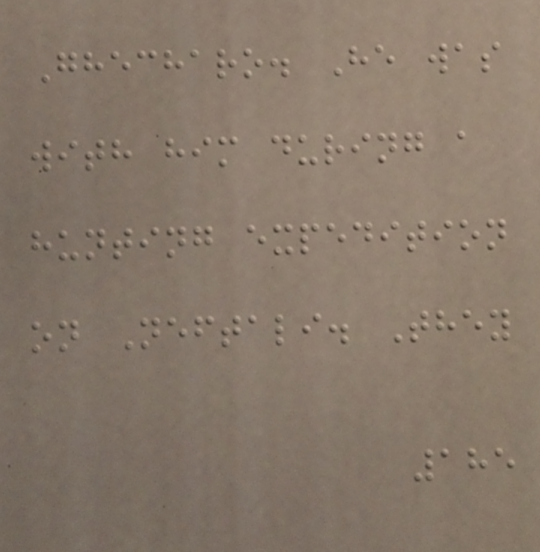Ghecharo. He was
with him during a
hunting expedition
on Neftali. They
185
